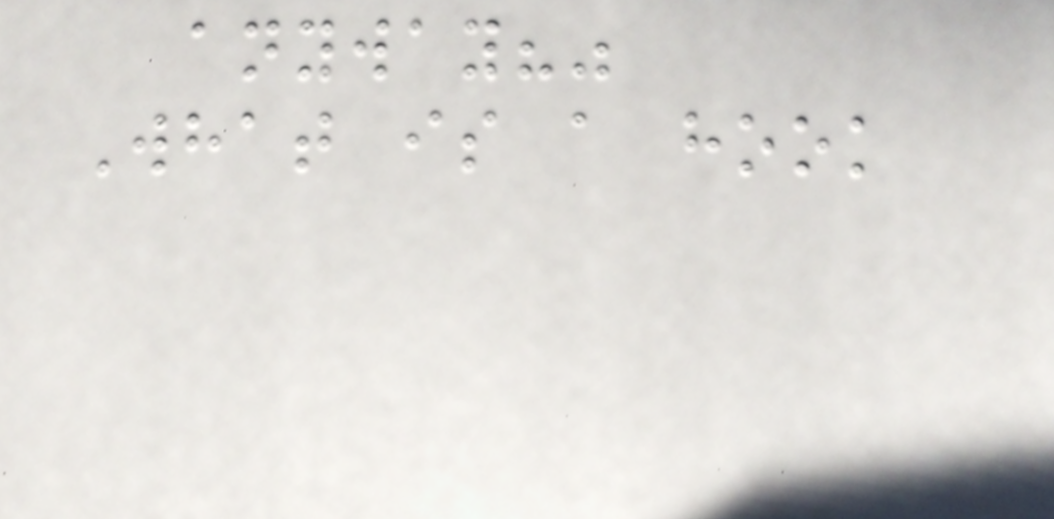anyway?"
What is a hook
